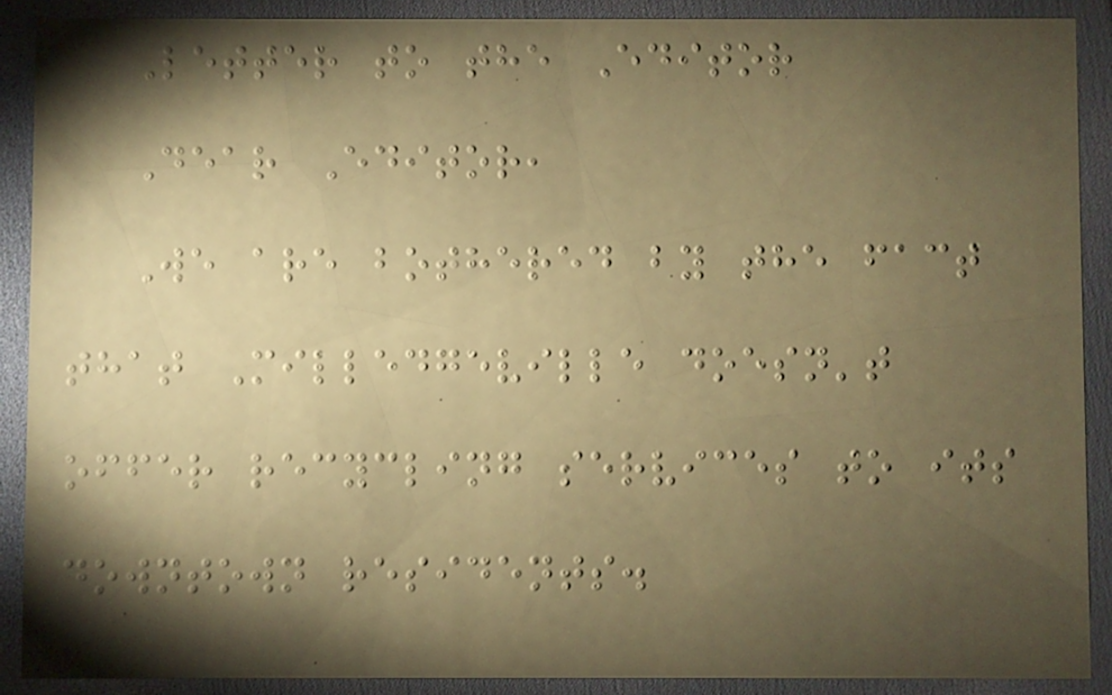Letter to the Editor
Dear Editor,
We are bothered by the fact
that Milledgeville doesn't
offer recycling services to its
downtown residents.
